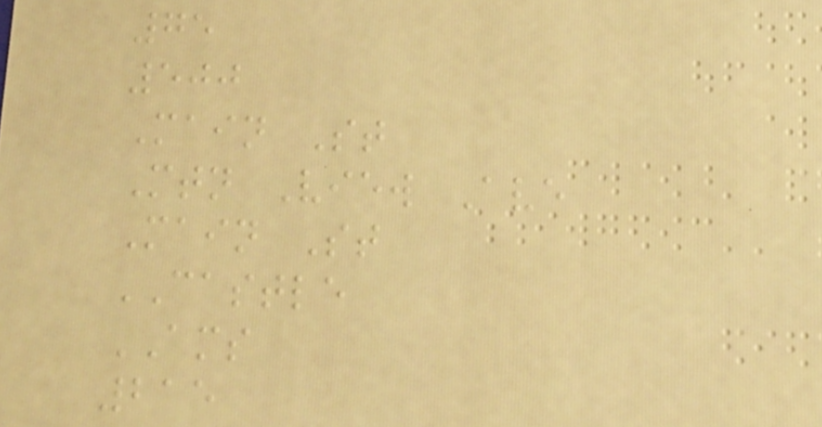75
500
Main St
Mtn View Ave
Main St
CASTLE
AMS
215
